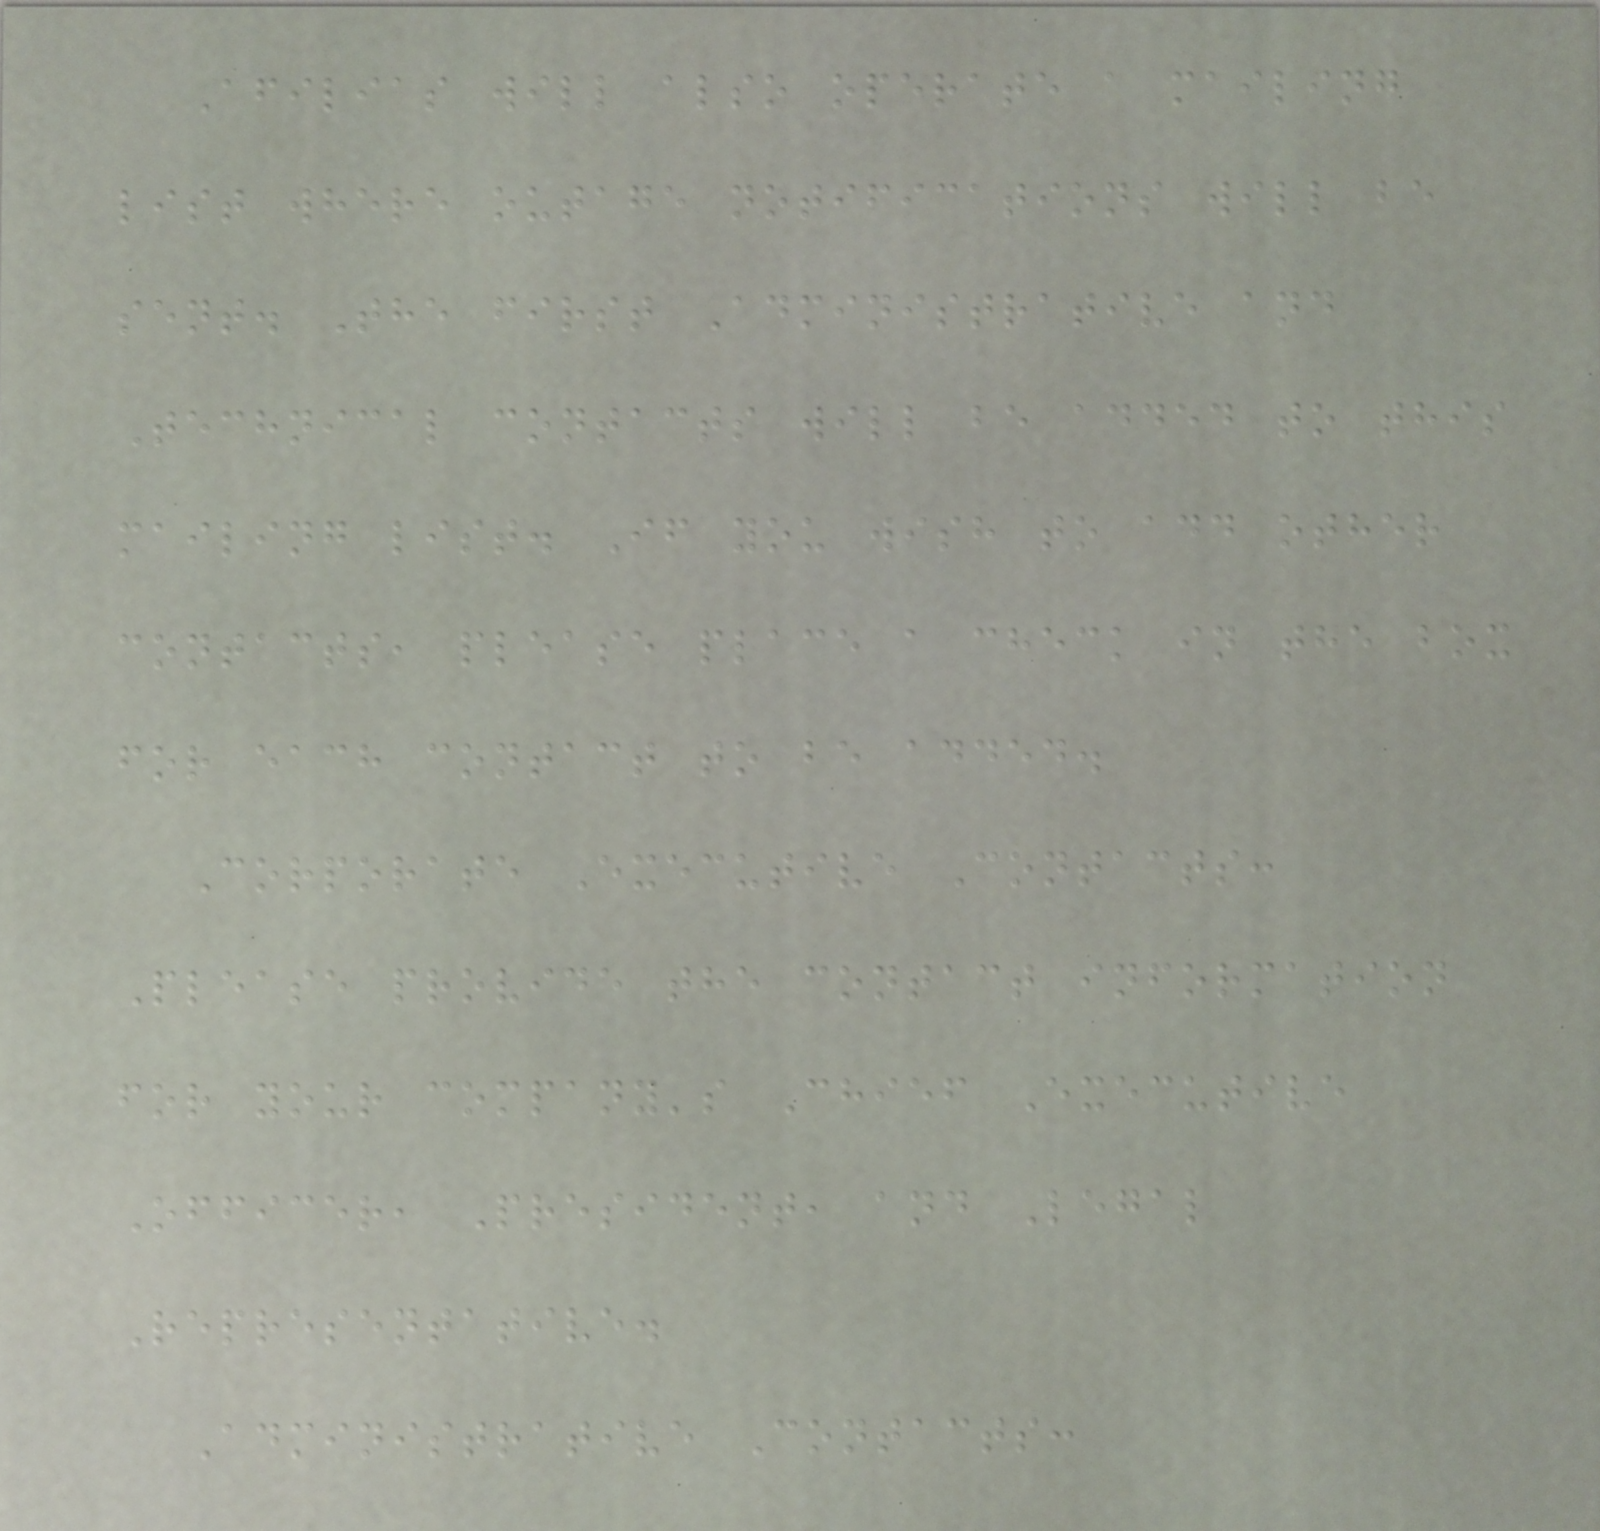Afilias will also operate a mailing
list where outage notifications will be
sent. The first Administrative and
Technical contacts will be added to this
mailing list. If you wish to add other
contacts, please place a check in the box
for each contact to be added.
Corporate Executive Contacts:
Please provide the contact information
for your company's Chief Executive
Officer, President, and Legal
Representative.
Administrative Contacts:
